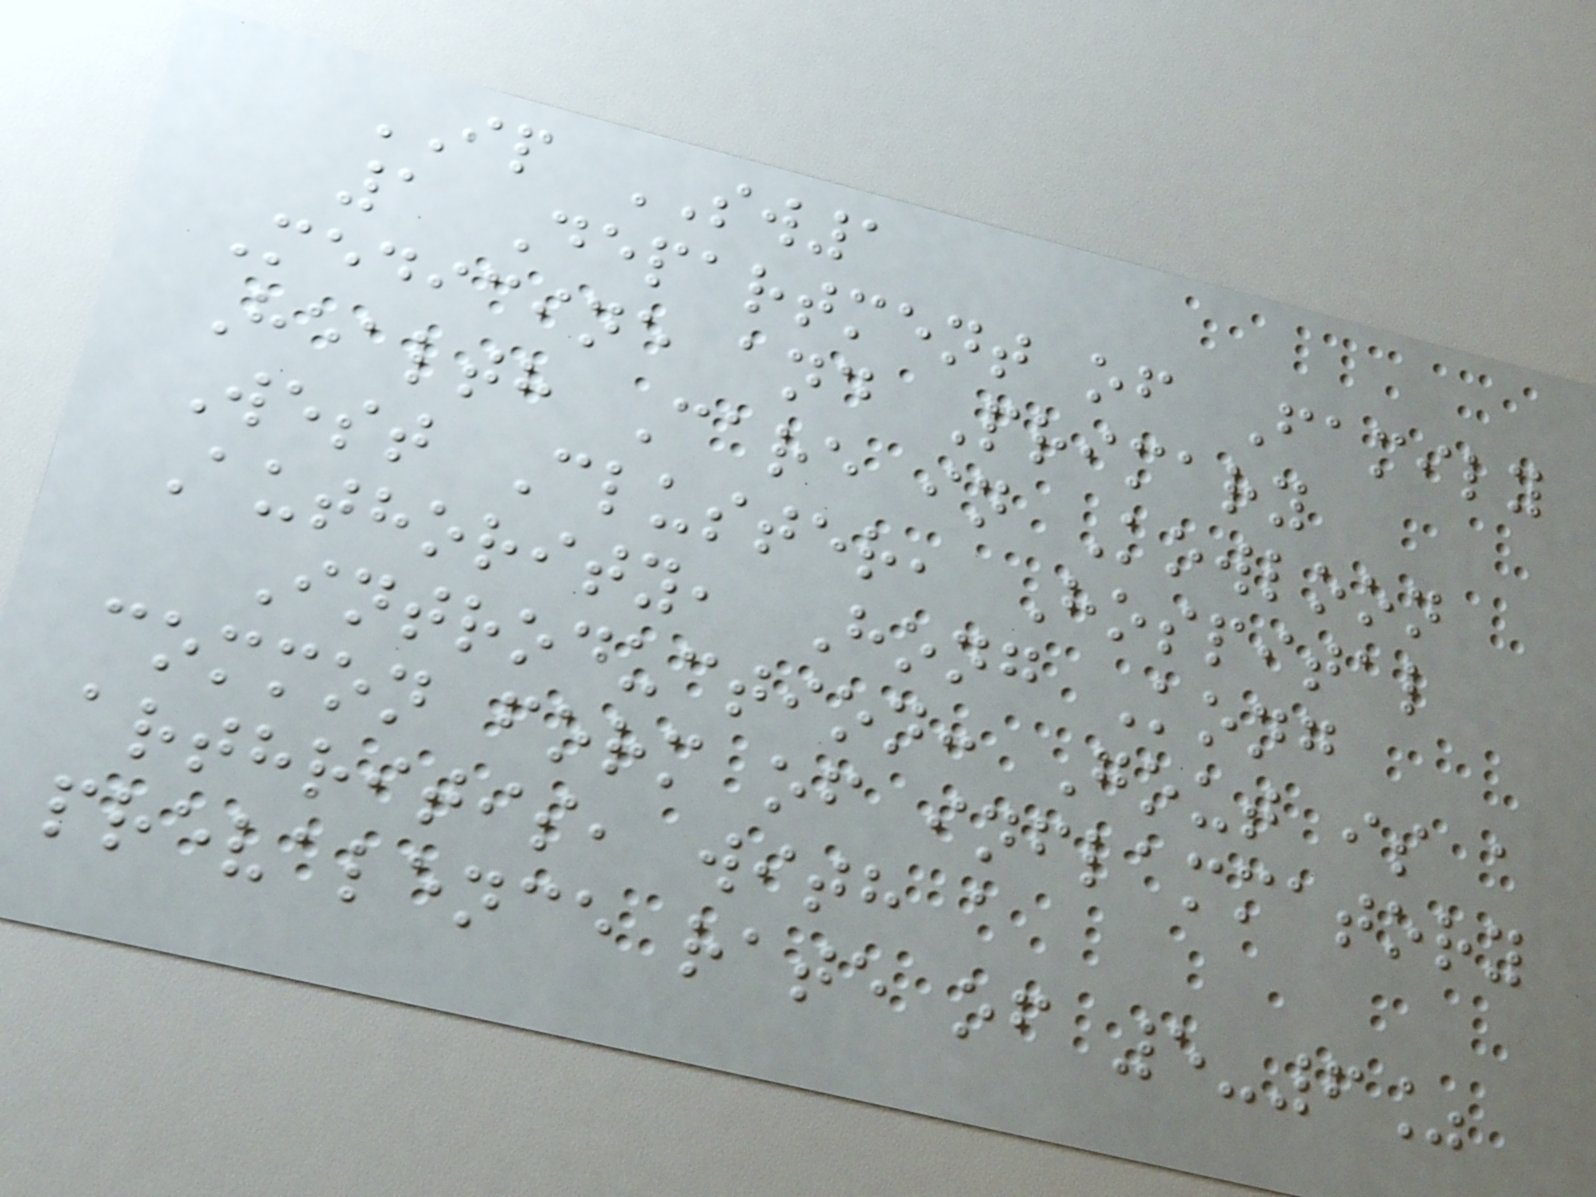IP SW1
1 Department of Family
Medicine and Primary
Health Care in Kowloon
West Cluster, Hospital
Authority, Hong Kong
Introduction: Gout is a
common form of inflammatory
arthritis, with a
prevalence rate of 5-6%
